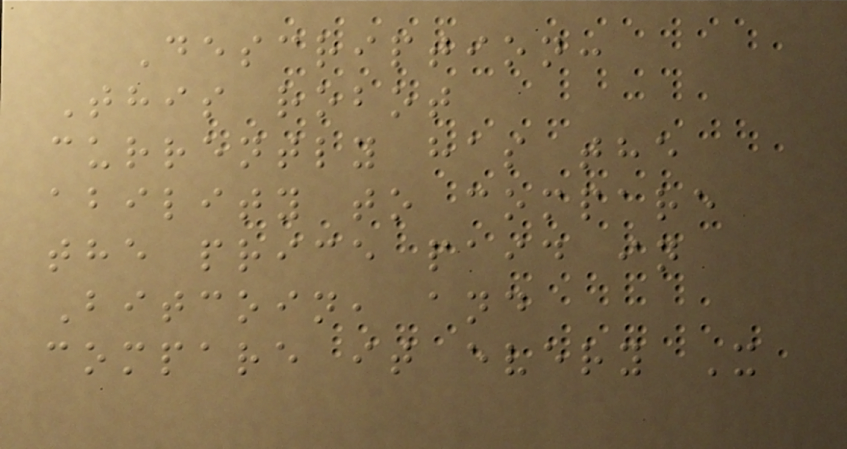Description:
This robot
currently has the
ability to compare
the price paid in
Bitcoin, and
compare it every X
